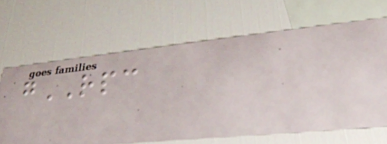gRPC
